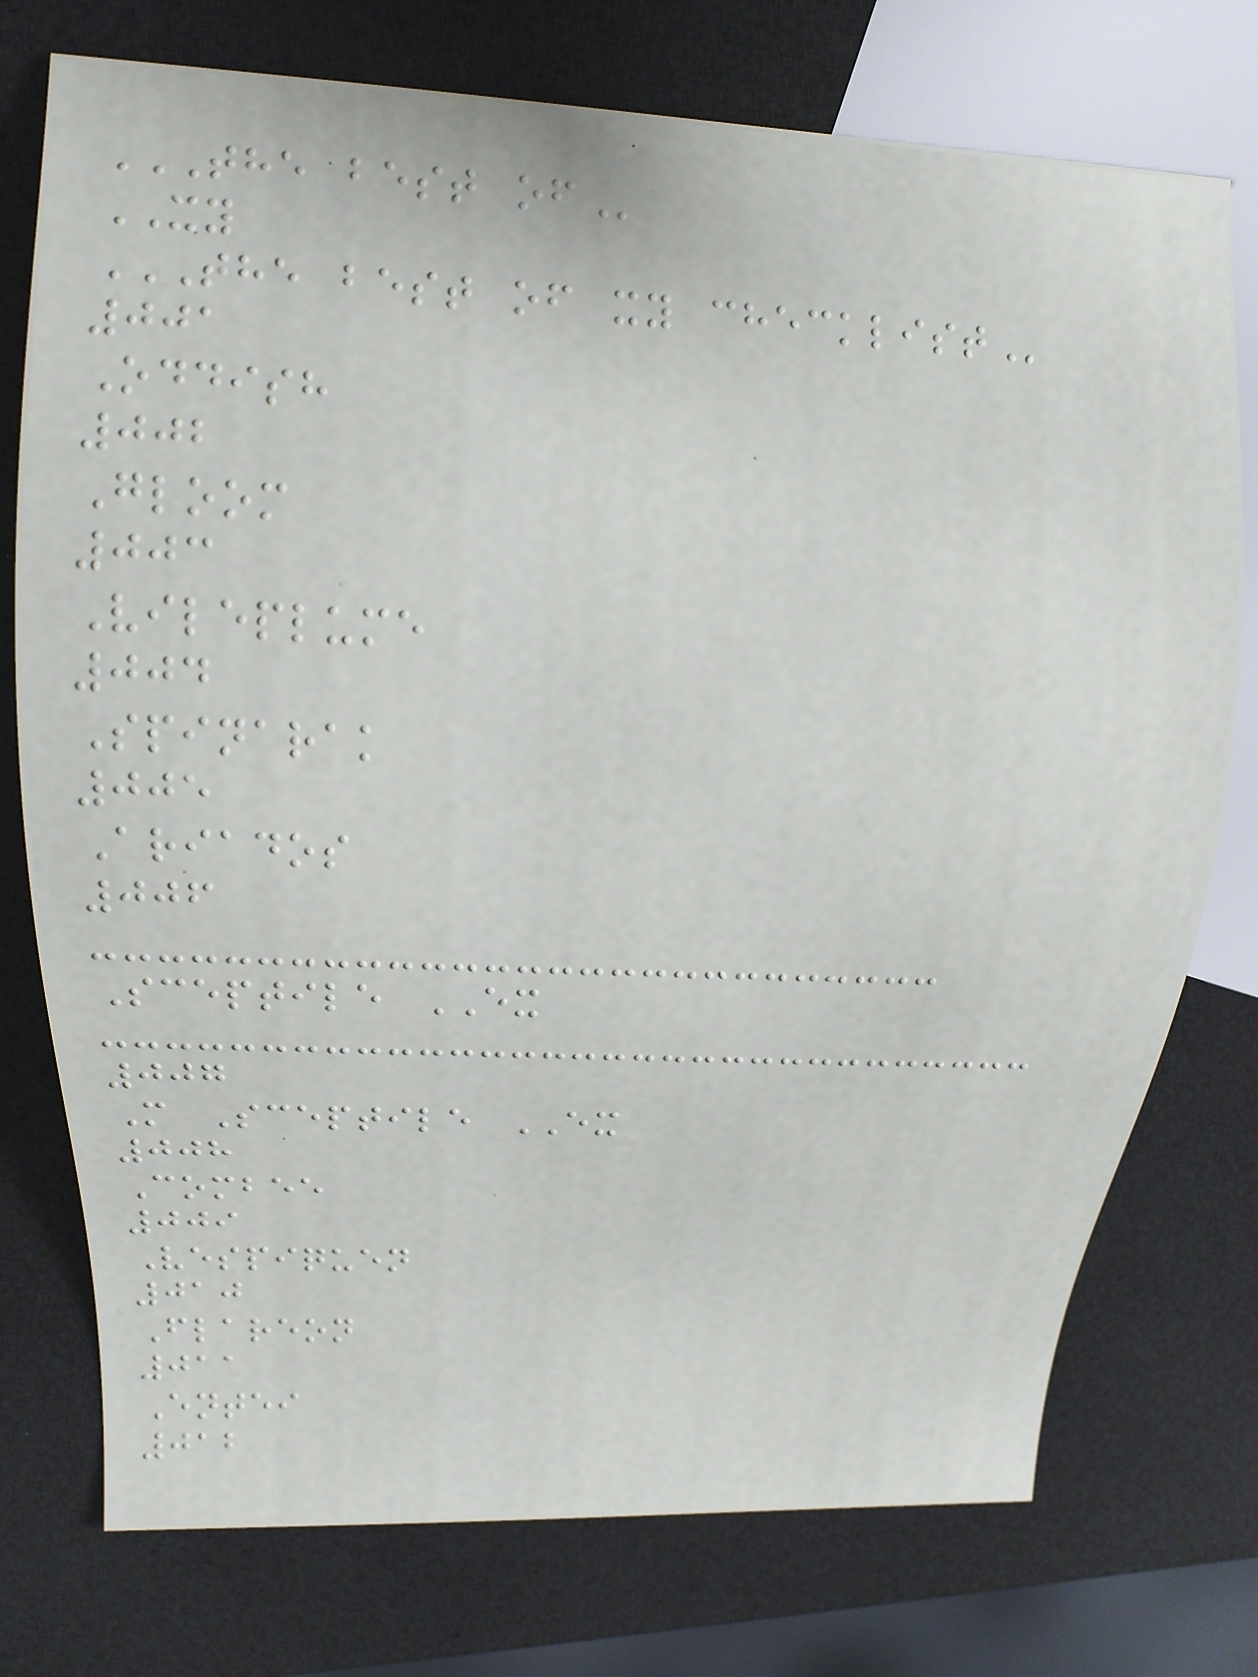THE BEST OF
XY
THE BEST OF XY CHECKLIST
001
Oddish
002
Gloom
003
Vileplume
004
Spinarak
005
Ariados
006
Sceptile EX
007
M Sceptile EX
008
Combee
009
Vespiquen
010
Flareon
011
Entei
012
